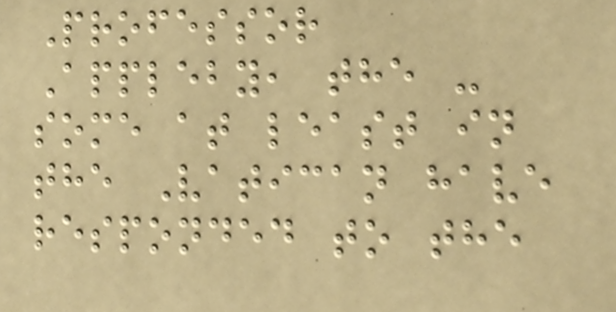Professor
Appleby, the -
some at least in
the Vatican have
responded to the
